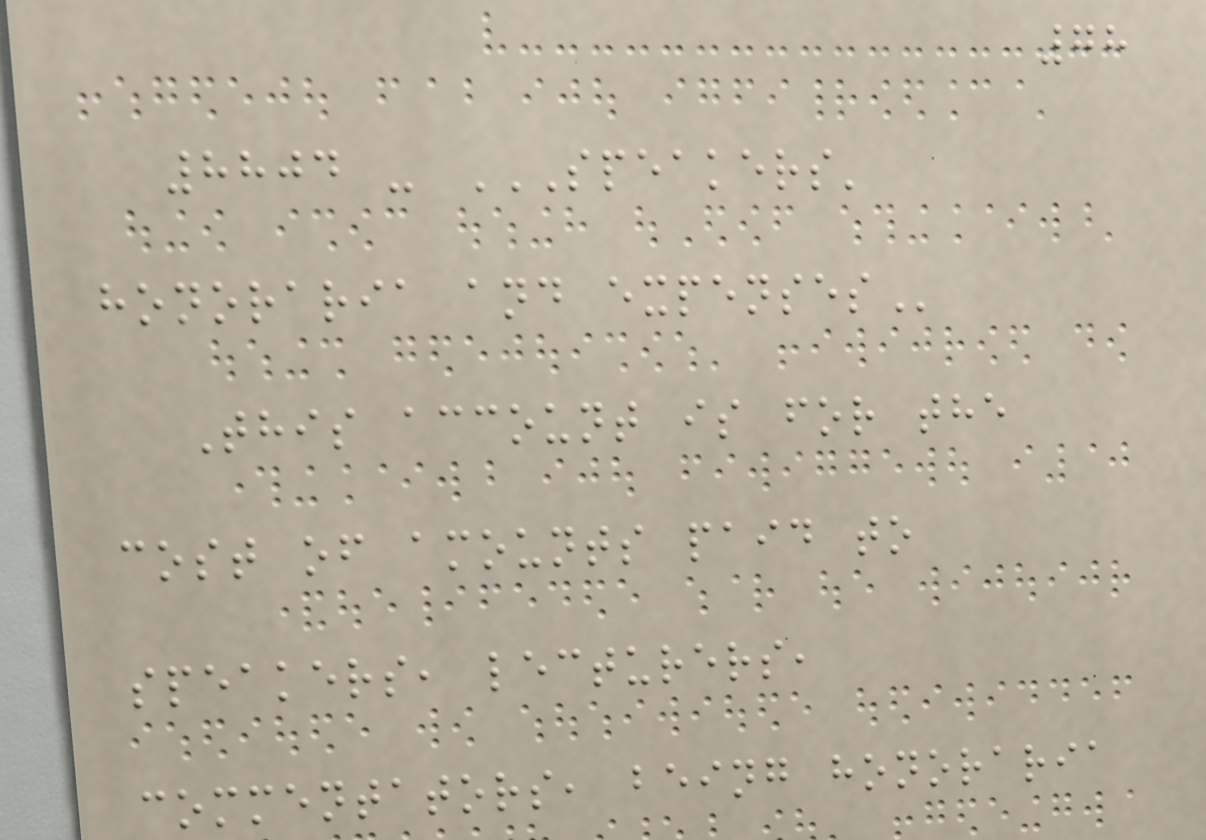78
8804 - SPEAKERS'
HONORARIA AND EXPENSES
This account is for the
cost of amounts paid to
speakers, lecturers,
commentators, being honoraria
